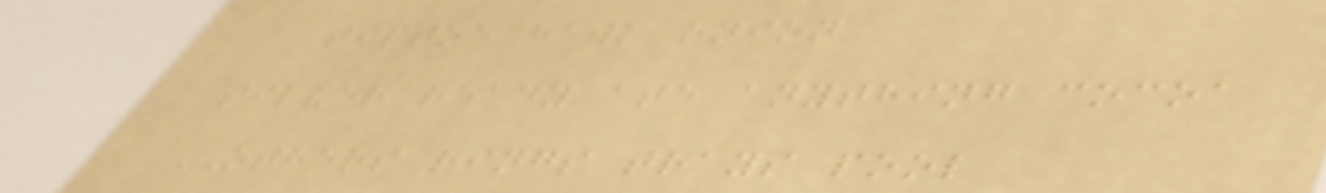tiptoe hawk onion
silver ready ate anything cocoa
OTHERS rings trays pool
